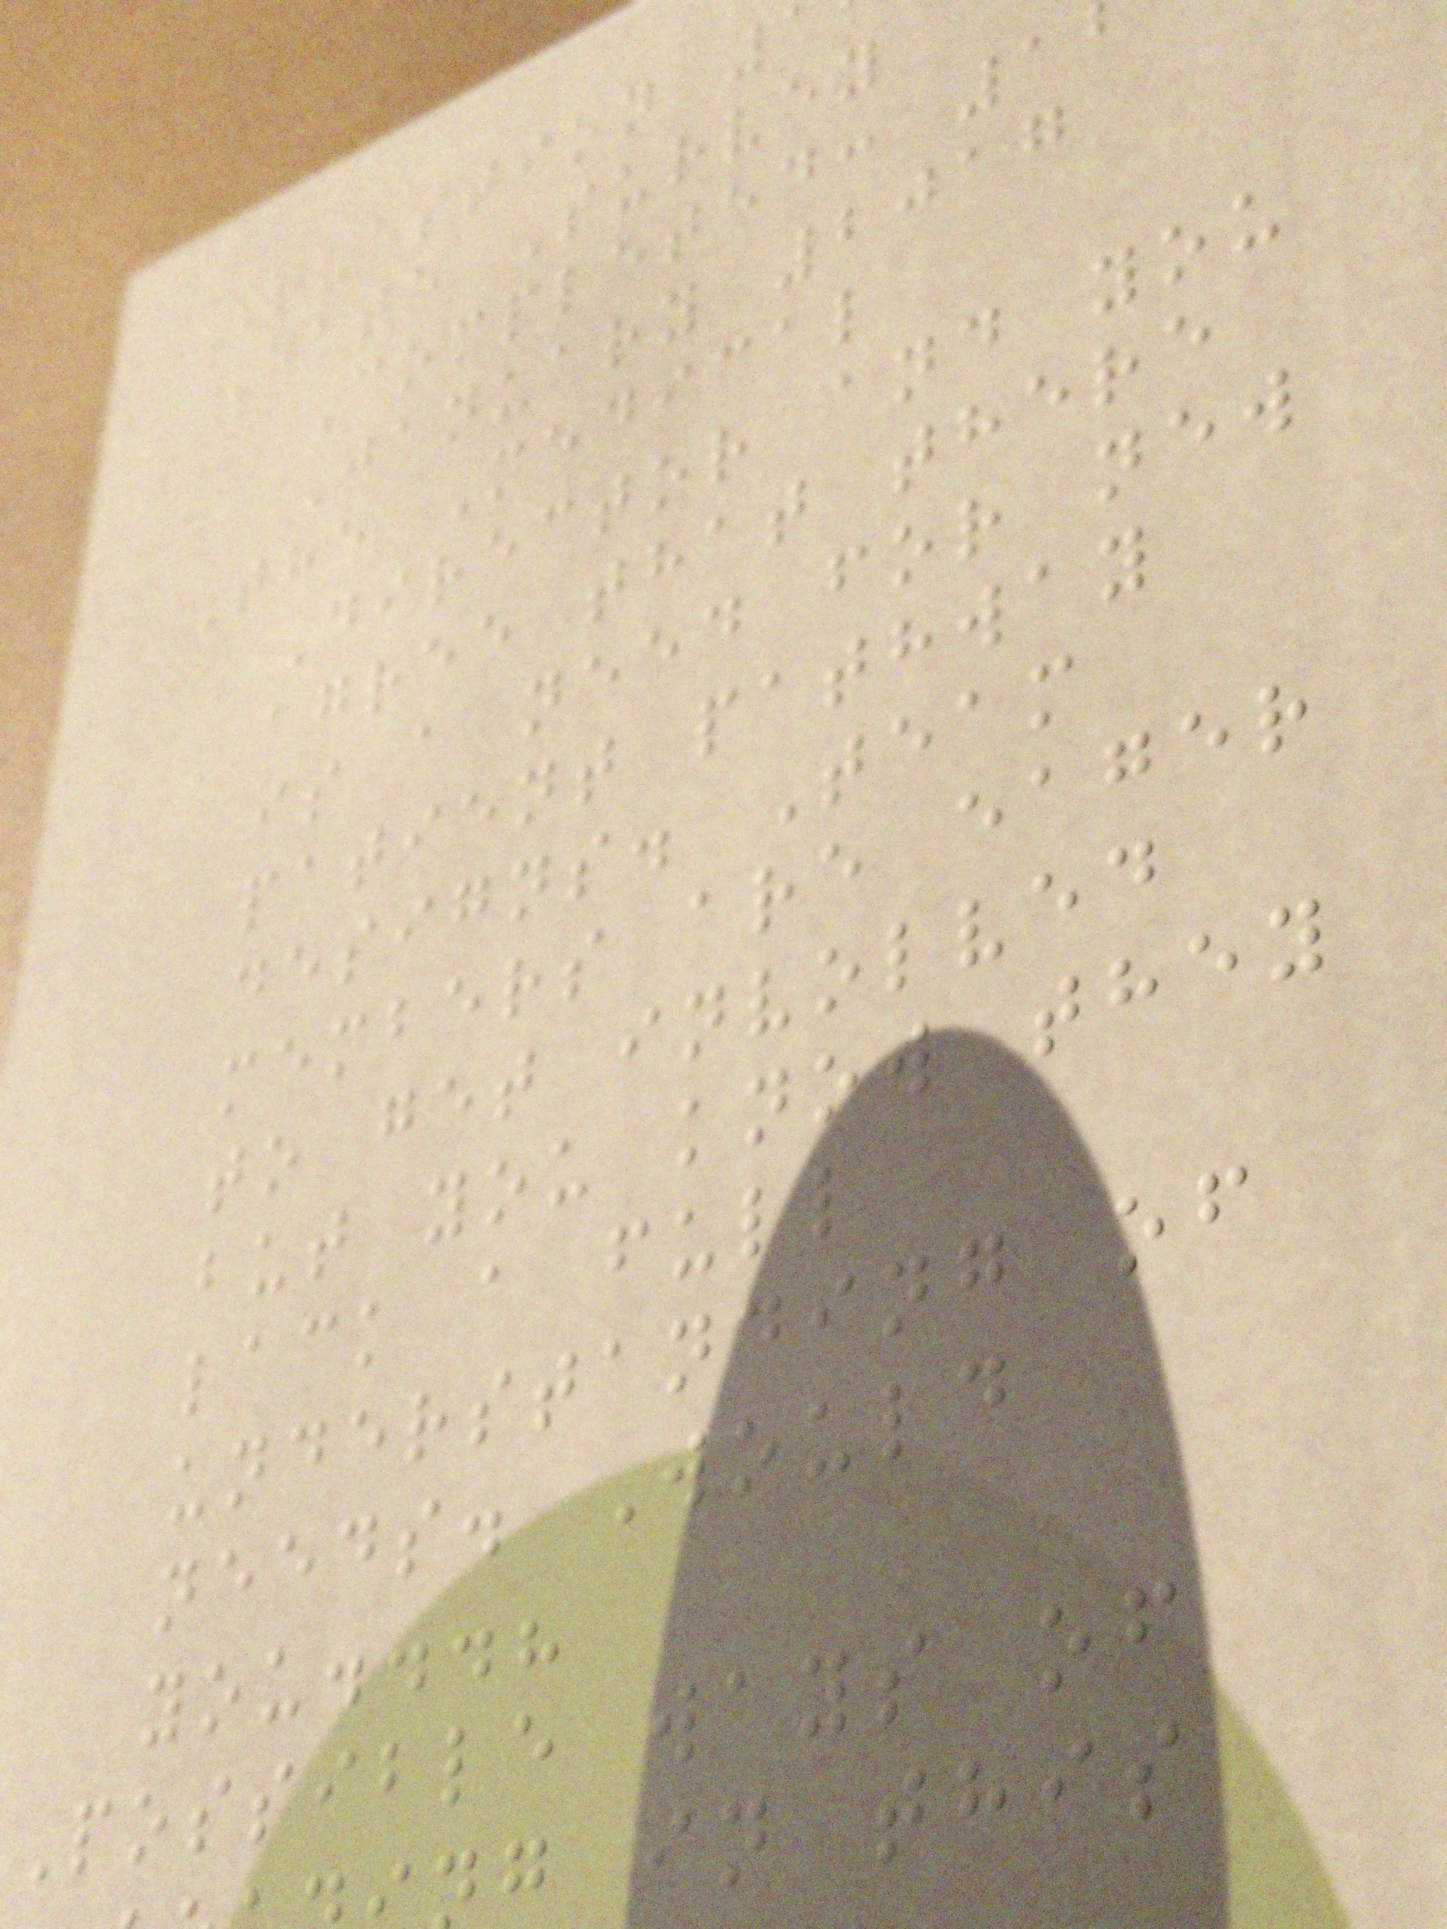Question
Date Survey
Completed: 1
January 2017
The Medical
Director and you
agree that there
is a need for new
patient pathway
designs. Team
members are eager
to get involved
but you know they
lack a full
understanding of
needs. Would
you...?
Possible ways of
g in this
